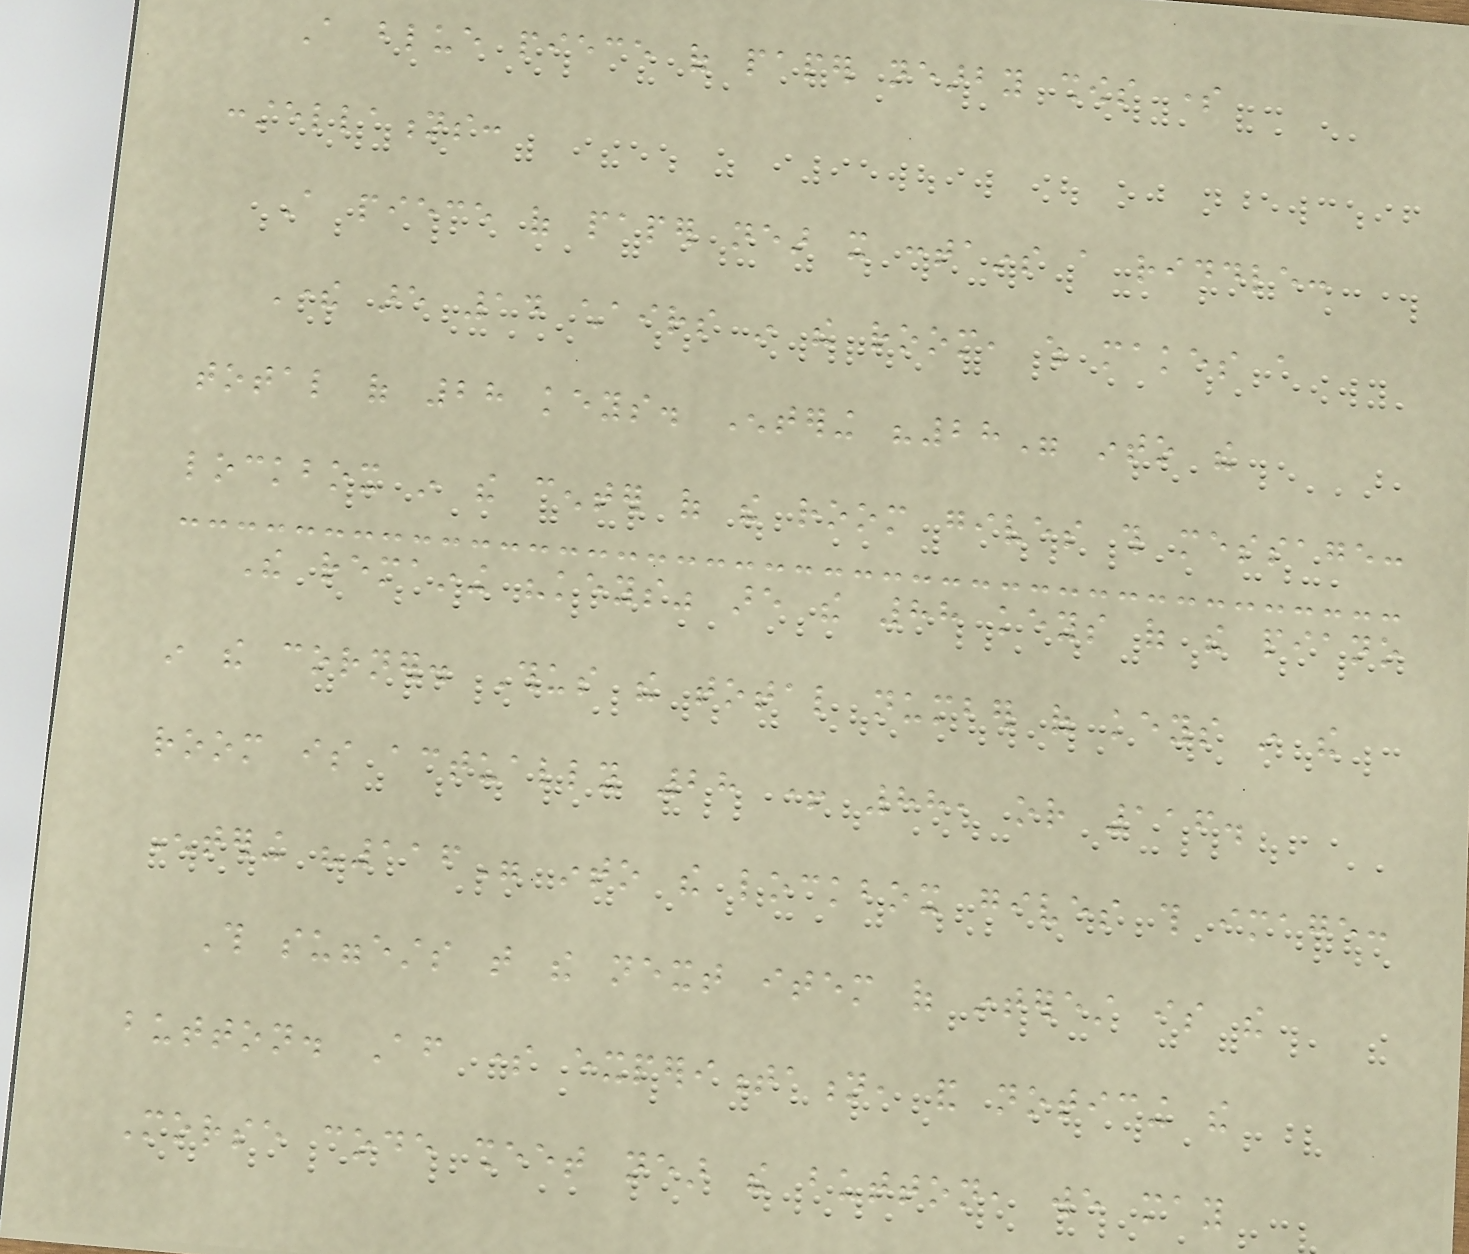A blue piece of paper nearby shows some
constellations:
A piece of paper near it contains a riddle:
There are 14 chairs in the room, which makes a
total of 28 keys. Entering "28" into the
lockbox in the center of the room gives this message:
The remaining "keys" are the 88 keys of the piano
in the corner. Thus the total number of keys in the
room is actually 28 + 88, or 116.
Entering "116" into the lockbox gives this image:
This suggests that the next item of interest is the
button. After some experimentation, and noticing the
Morse code sheet near the button, we may
